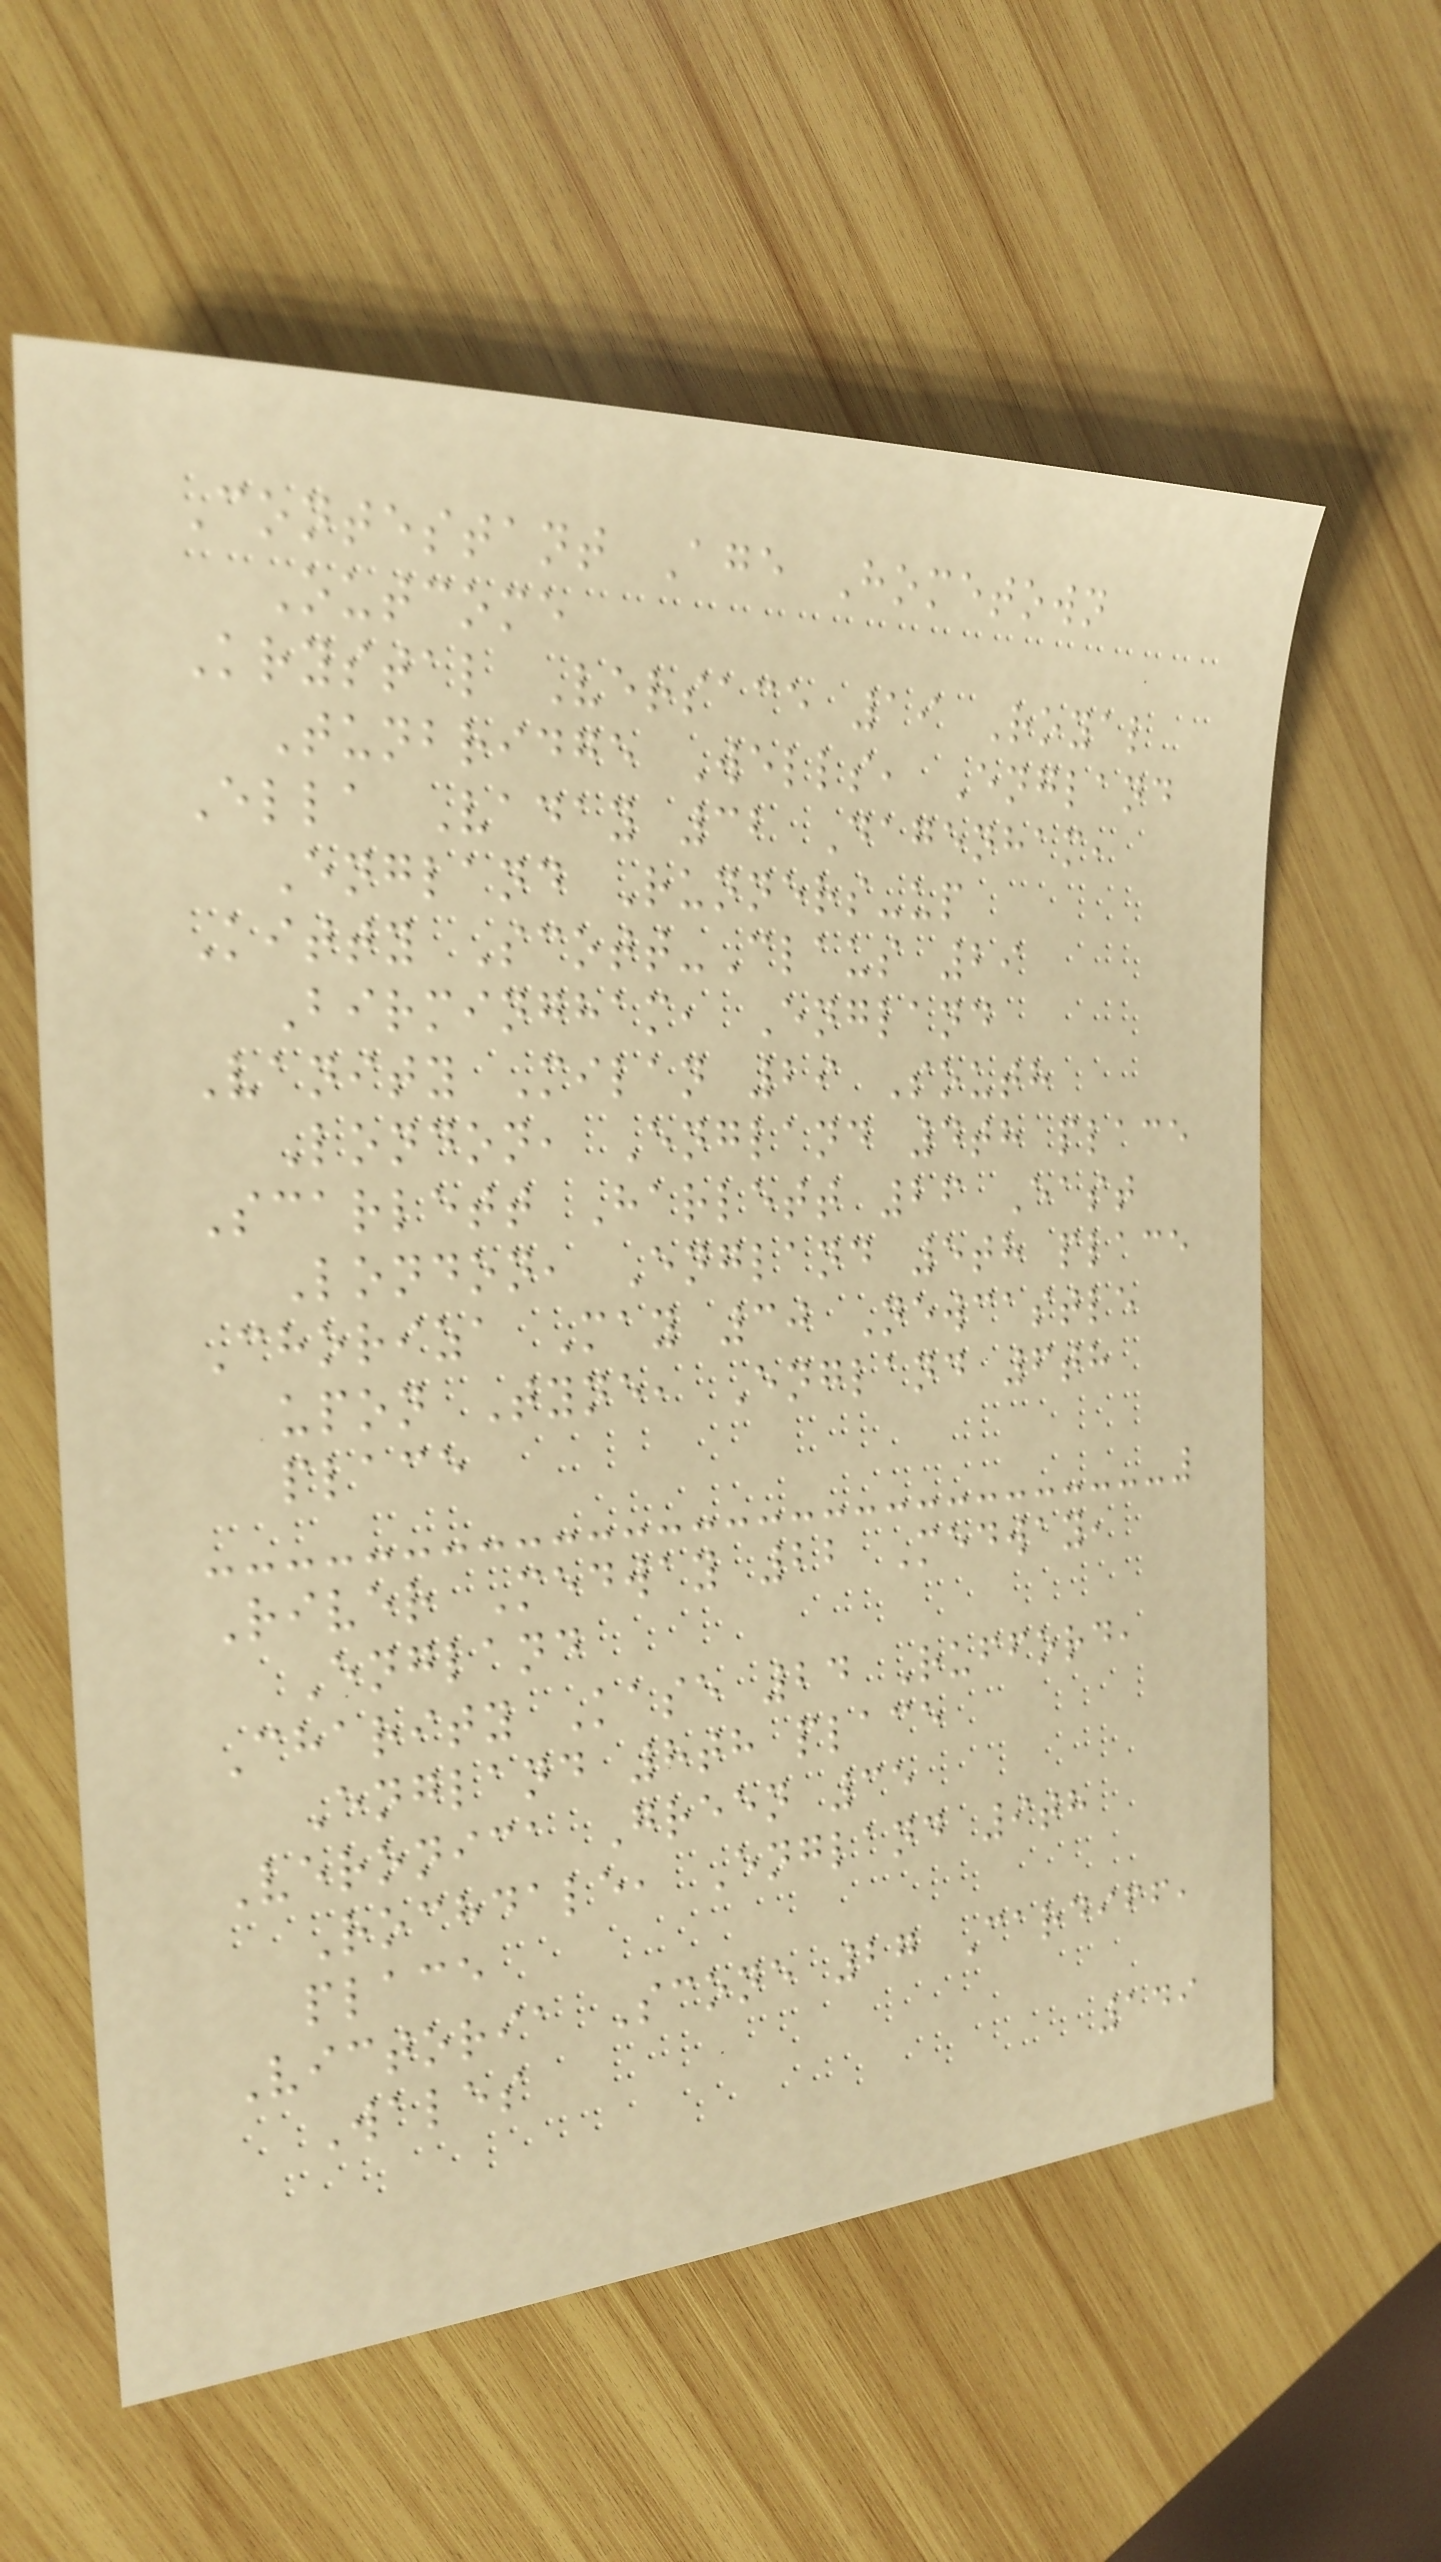Contestant Age Hometown
Outcome
Krystal Versace 19 Royal
Tunbridge Wells, England
Ella Vaday 32 Dagenham,
England Runners-up
Kitty Scott-Claus 29
Birmingham, England
Vanity Milan 29 South
London, England 4th place
Scarlett Harlett 26 East
London, England 5th place
Choriza May 30 Newcastle
upon Tyne, England 6th
place
River Medway 22 Medway,
England
Charity Kase 24 Rufford,
England 8th place
Veronica Green 35
Rochdale, England 9th
place
Victoria Scone 27 Cardiff,
Wales
149
